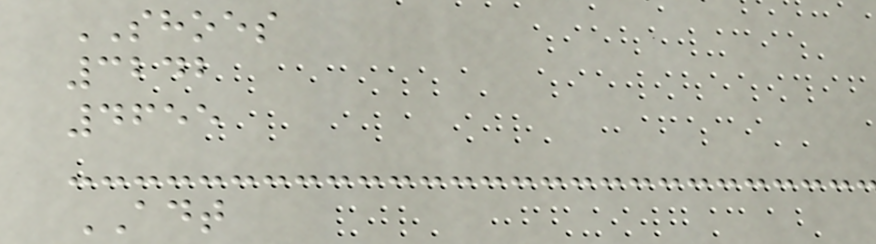SHOES
3242
4655
ADT
